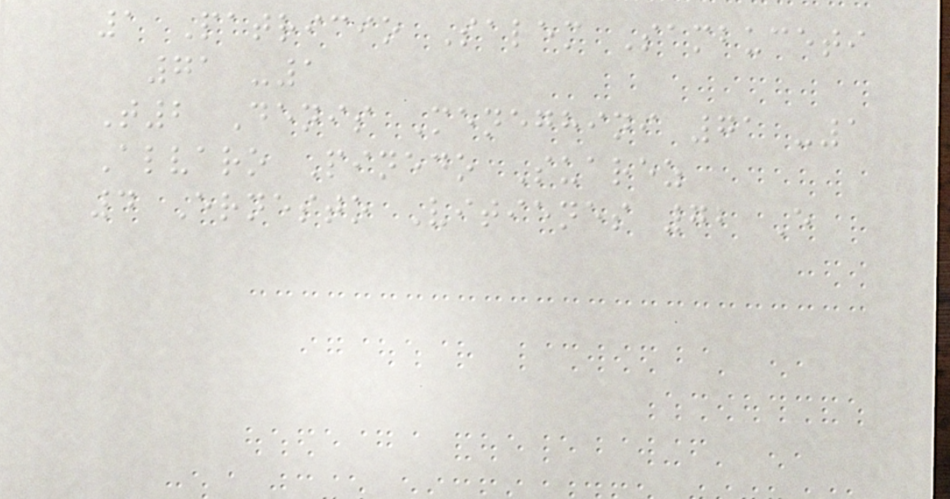1 Patricio Salem Sambuceti
71 -1
T2 Denis Meneghini 71 -1
Alvaro Pinedo Suarez
4 Ernesto Vitienes 72 E
